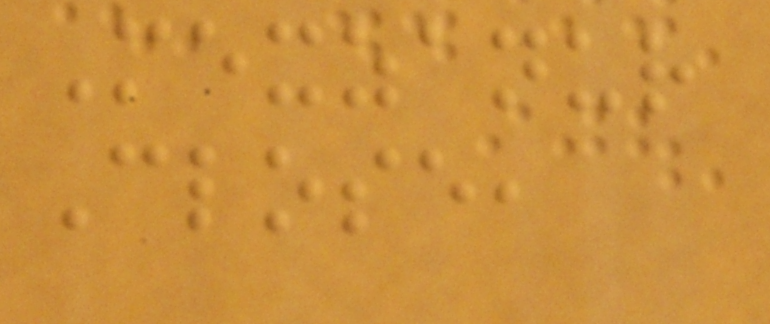Mexzanur
Close,
